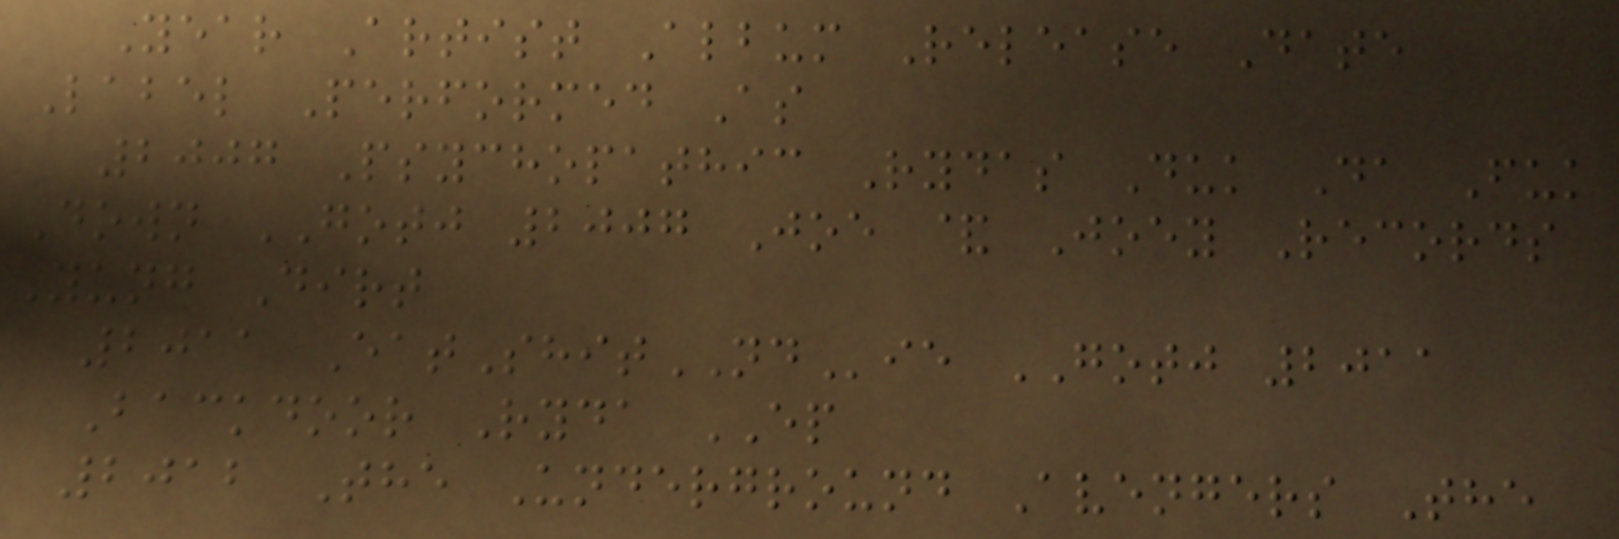Year Artist Album Release Date
Label Performed As
2007 Psychopathic Rydas Duk Da Fuk
Down GOTJ 2007 Joe & Joey Records
Yung Dirt
2011 EatShitNDie GOTJ 2011
Backdoor Ryda EP
2012 The Underground Avengers The
